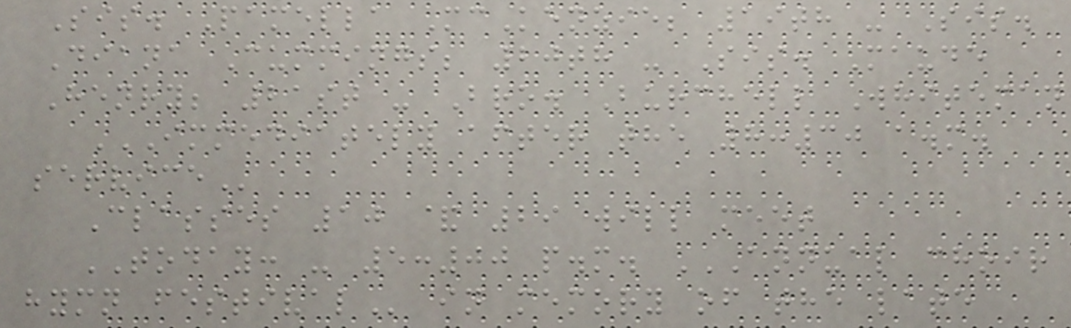Sis. Pamella McKenzie; 19th - Sis.
Diana Cummings; 20th - Sis. Maude
Henry; 21st - Bro. Burchell Whiteman
IMMEDIATELY AFTER THE 8:30 A.M.
SERVICE
Classes 10 & 29 will meet
TODAY: - 5:00 p.m. ANNUAL CHOIR
HYMN FESTIVAL in memory of the late
